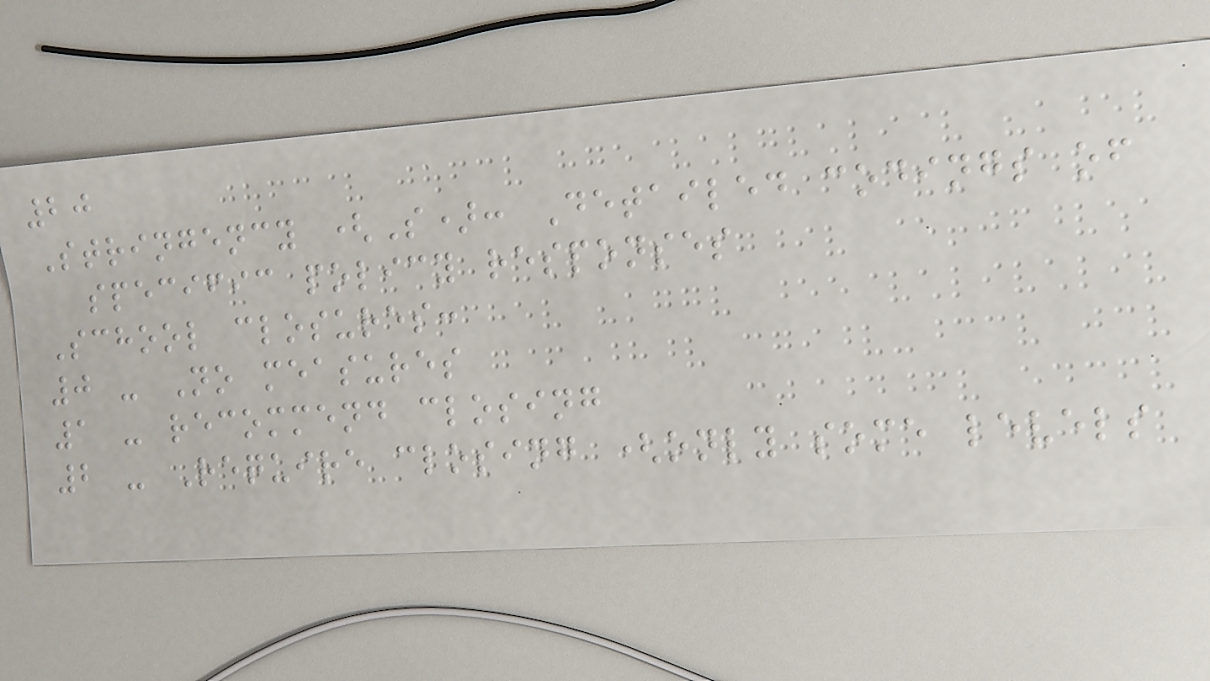20
Stringency (S): Detailed codings of
specific policy responses
School closures:
0 - No measures
1 - recommend closing
2 - Require closing (only some levels
